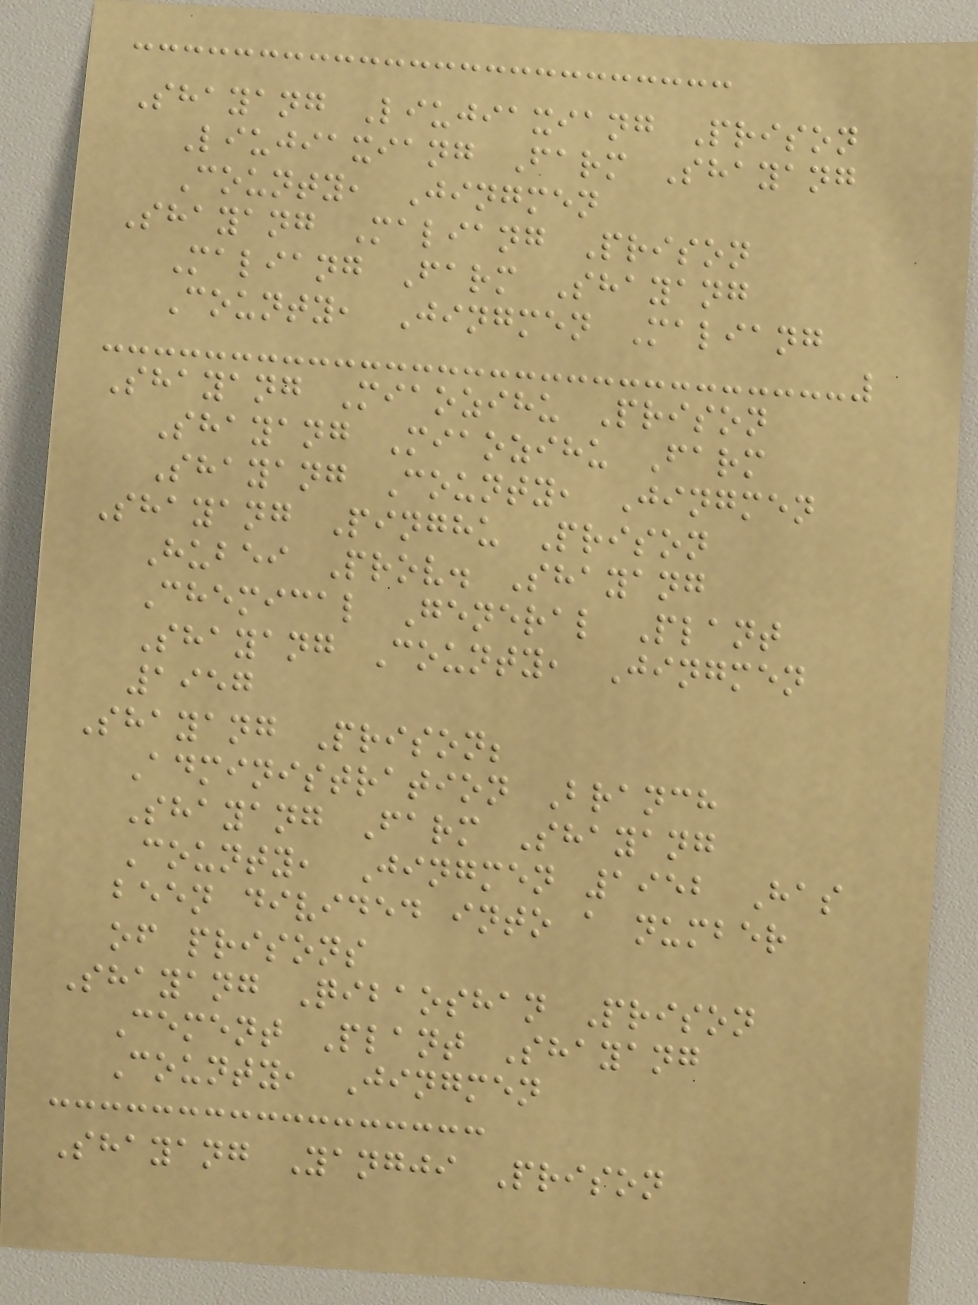Shayang Liujiaxiang Prison
Liujiaxiang Farm Shayang
County, Jingmen
Shayang Maliang Prison
Maliang Farm Shayang
County, Jingmen Maliang
Shayang Miaozihu Prison
Shayang Miaozihu Farm
Shayang County, Jingmen
Shayang Pinghu Prison
Hubei Prov. Shayang
Chemical General Plant
Shayang County, Jingmen
1957
Shayang Prison;
Administration Branch
Shayang Farm Shayang
County, Jingmen 1952 Has
been divided into a number
of prisons
Shayang Qibaoshan Prison
Cement Plant Shayang
County, Jingmen
Shayang Yangji Prison
